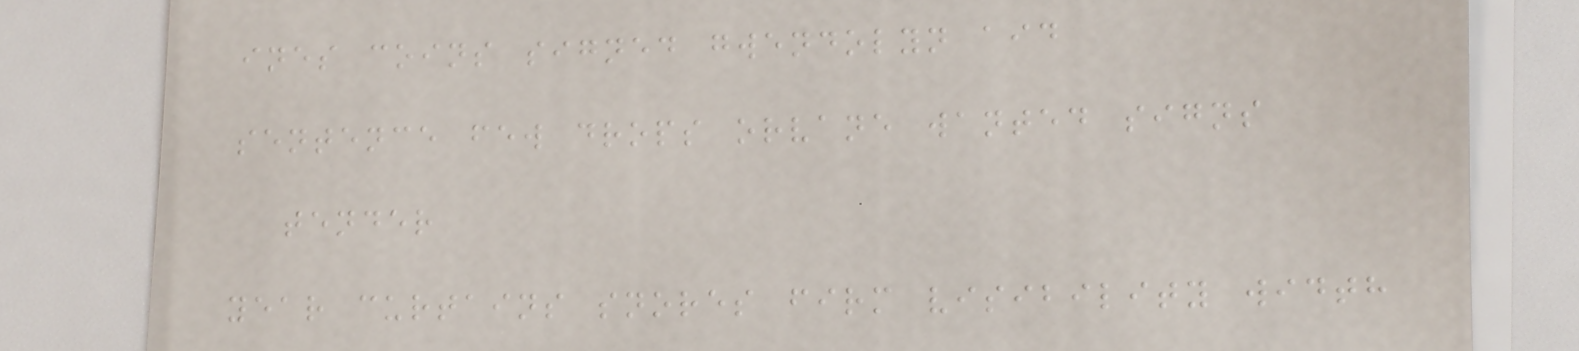ines coins signed gwendolyn aid
sentence few drops orvane wanted signs
tender
year curtains snores firm visibility width
